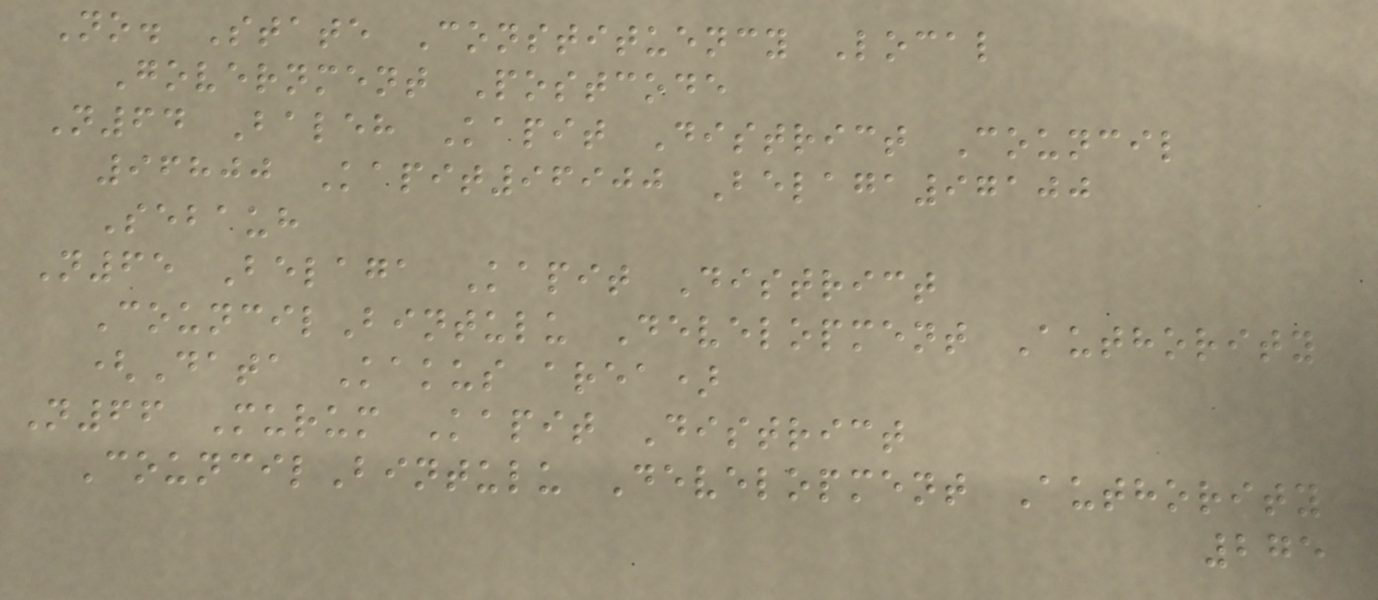No. State Constituency Local
Government Postcode
N64 Baleh Kapit District Council
96800 Kapit96900 Belaga97100
Sebauh
N65 Belaga Kapit District
CouncilBintulu Development Authority
(Data Kakus area)
N66 Murum Kapit District
CouncilBintulu Development Authority
275
